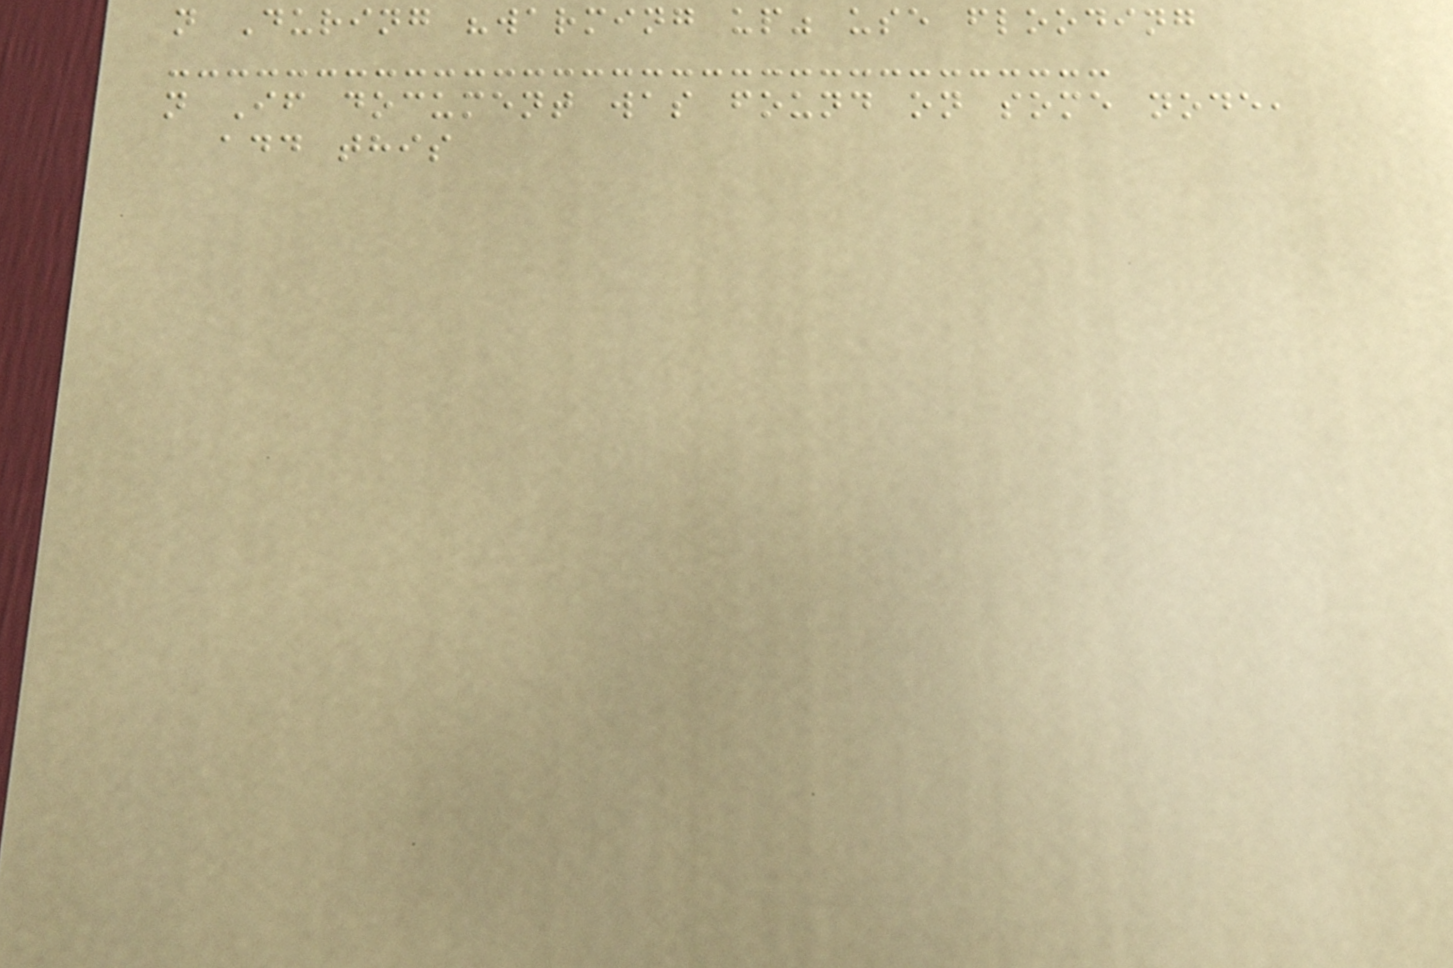n During "warming up" use flooding
n If document was found on some node,
add this
